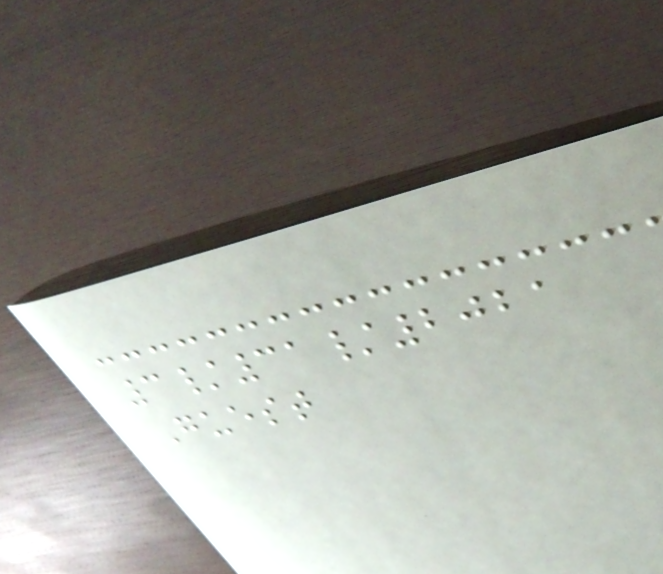3/31/2021
Guest
